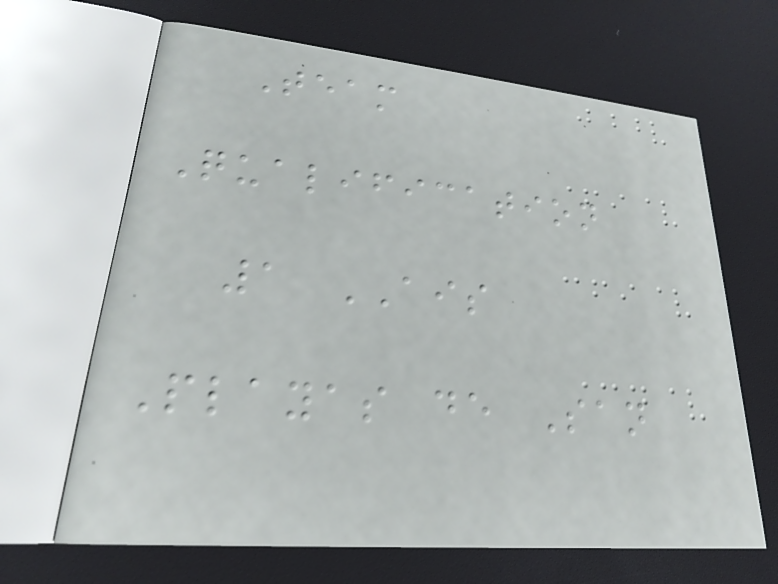Team
Qualification
1 AIS
Playas de San
